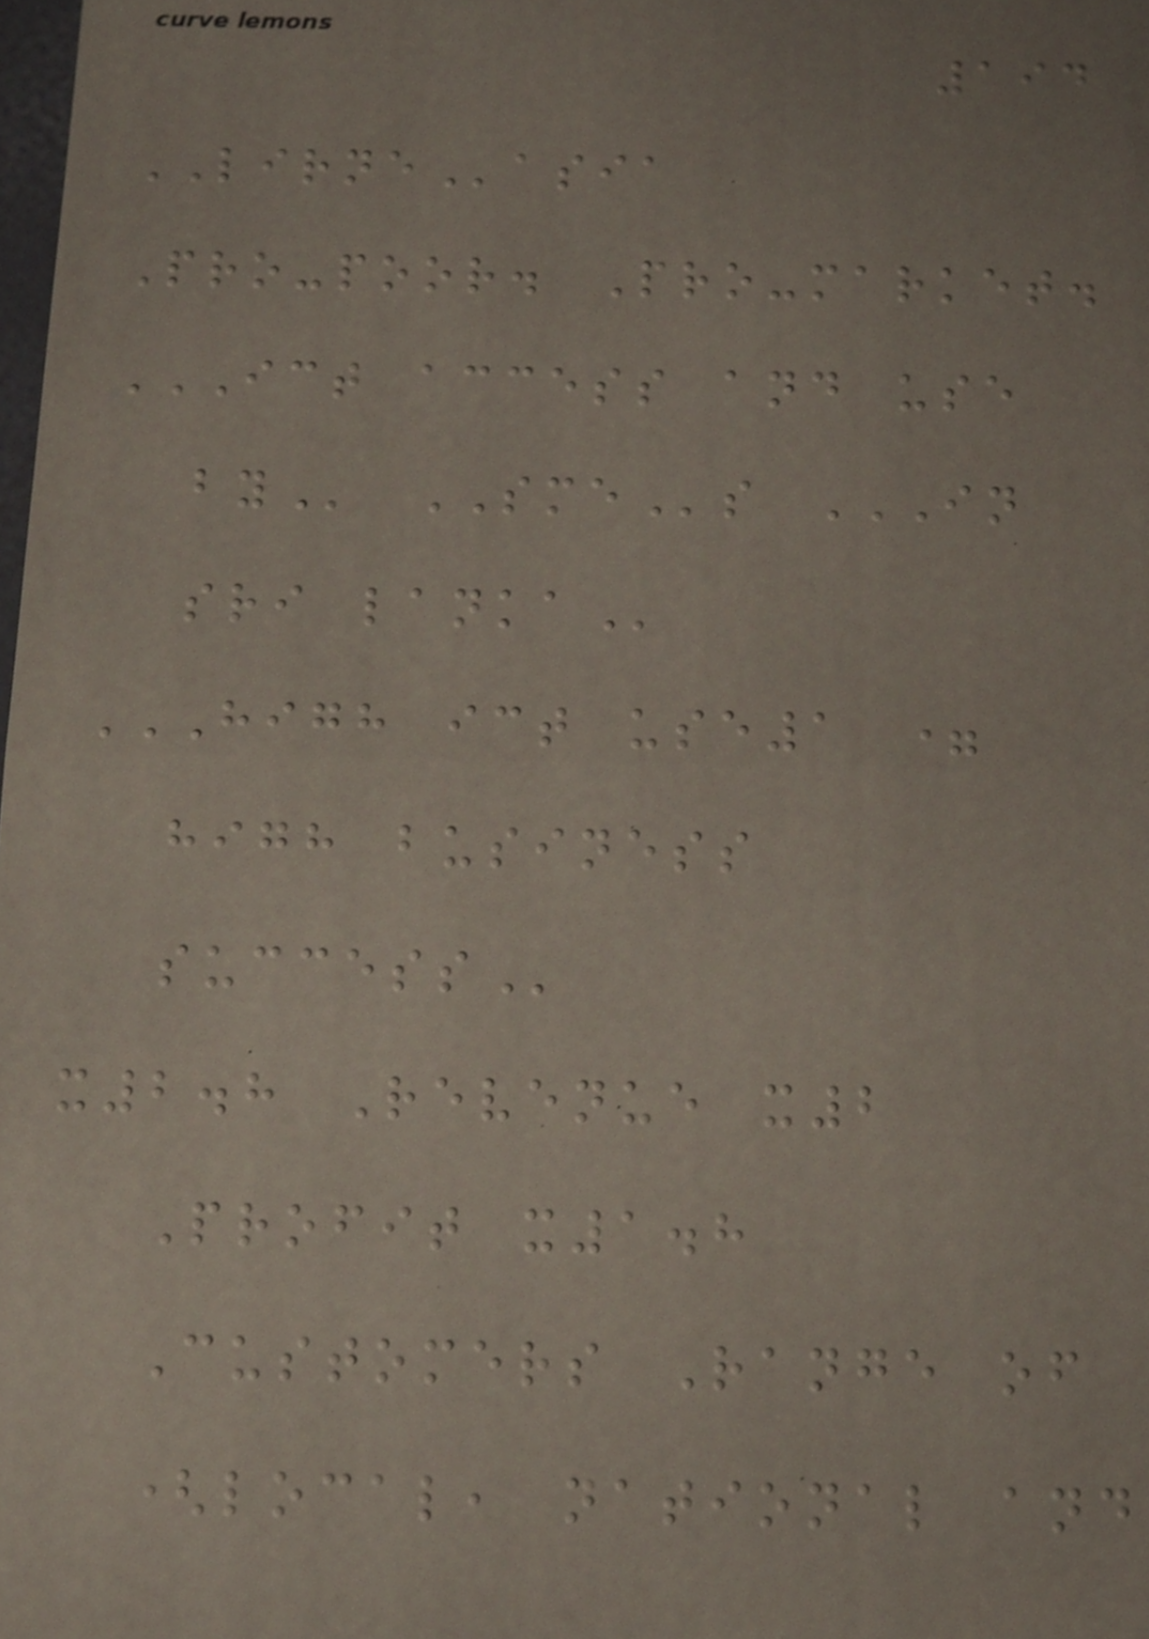194
LIRNEasia
Pro-poor. Pro-market.
ICT ACCESS AND USE
BY SMEs IN
SRI LANKA
HIGH ICT USE1 =
HIGH BUSINESS
SUCCESS
x2.8 Revenue x2
Profit x1.8
Customers Range of
(local, national and
